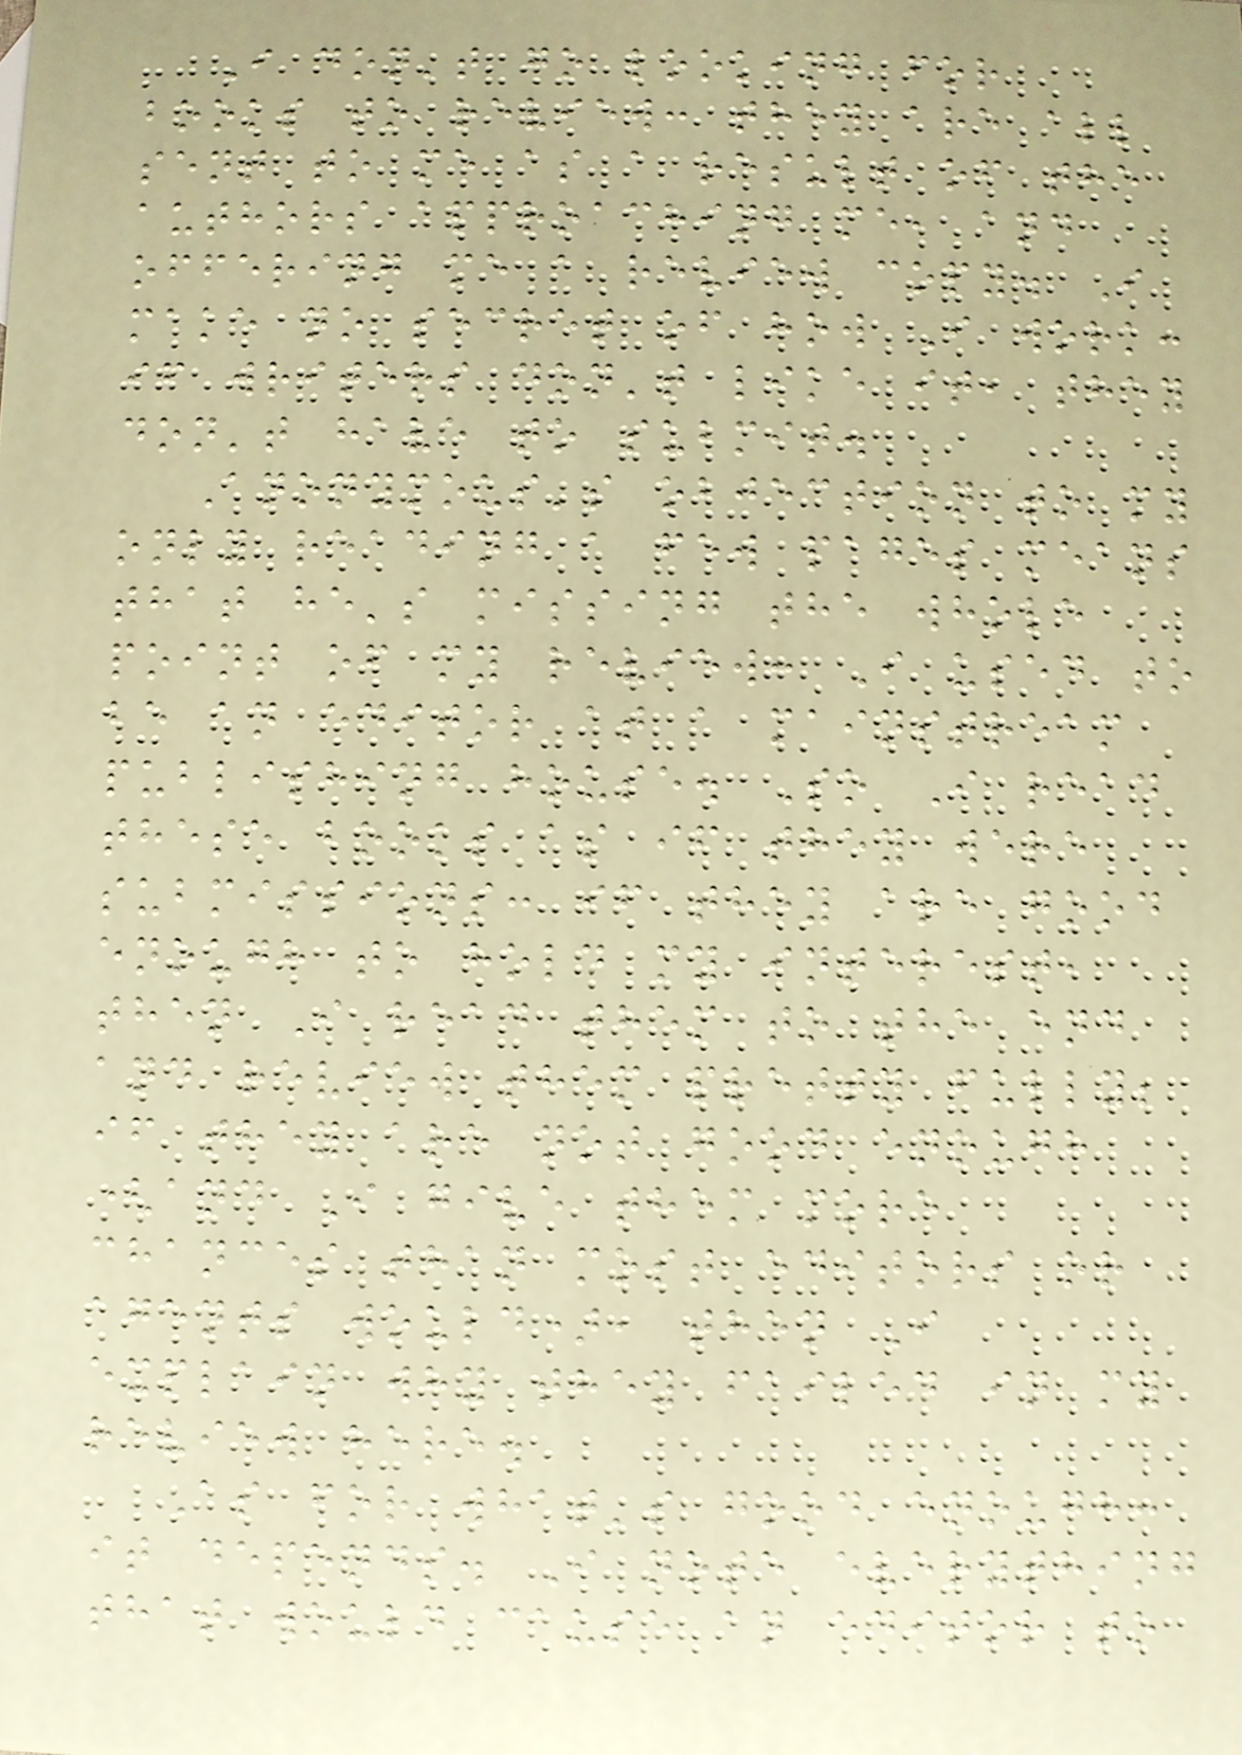I don't go looking for
books to review: they are all
sent to me as a result of the
authors approaching me, and
offering me a review copy. I
make no secret of how I work:
if writers don't like it, they
don't have to submit.
Anonymous's objection to my
only reading a few pages means
that he's missing the whole
point of my review: I used to
be an editor at a mainstream
publishing house. So I read
these books as if they were
submissions: if they are good
enough to hold my interest,
then I read them to the end
and review them pretty fully;
if they are not good enough
(and I give them more
chances than most editors or
agents would), then I
explain why they failed in my
review here.
As for what's good enough:
it depends. I note everything
that would cause an editor to
